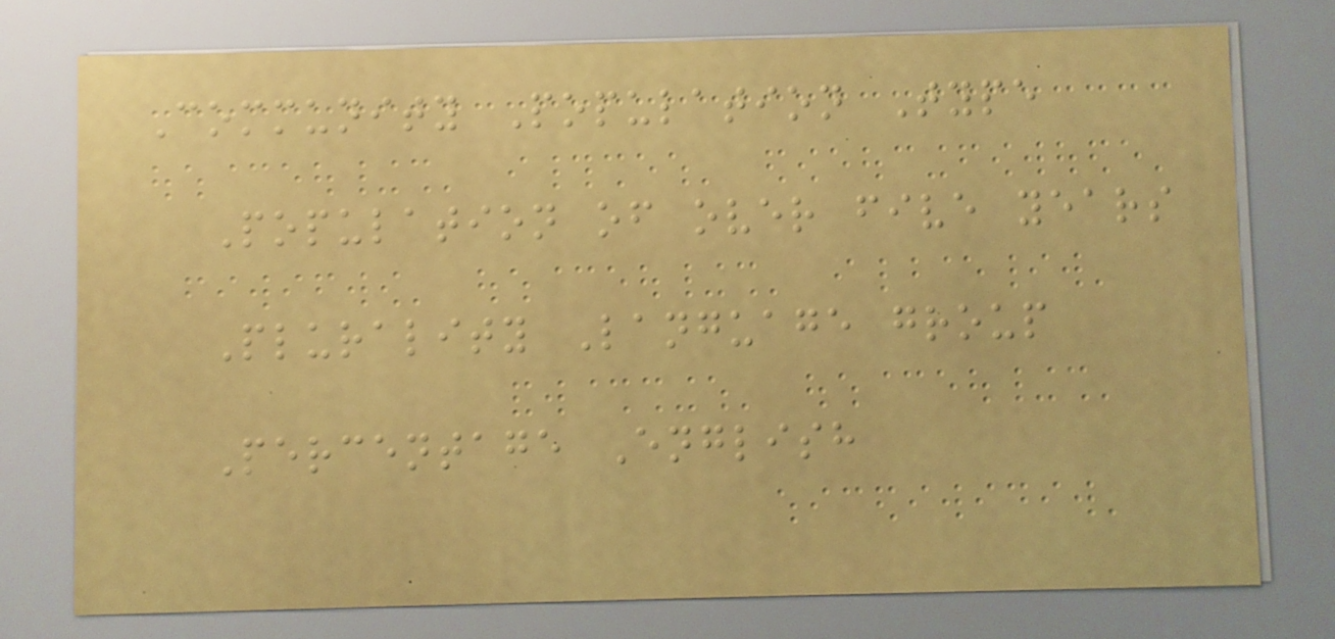Community Population Type
Population of over five years
Plurality Language group
Percentage English
